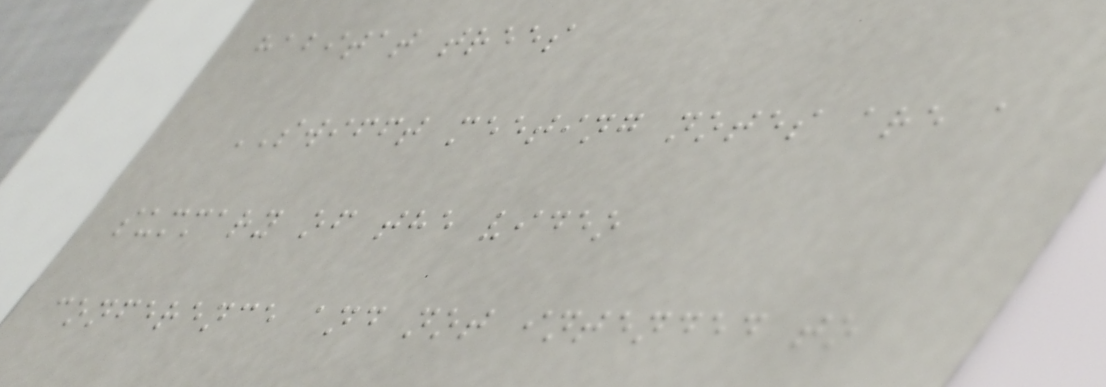habitat trees
SWIFFT meeting notes are a
summary of the video
conference and not intended to
